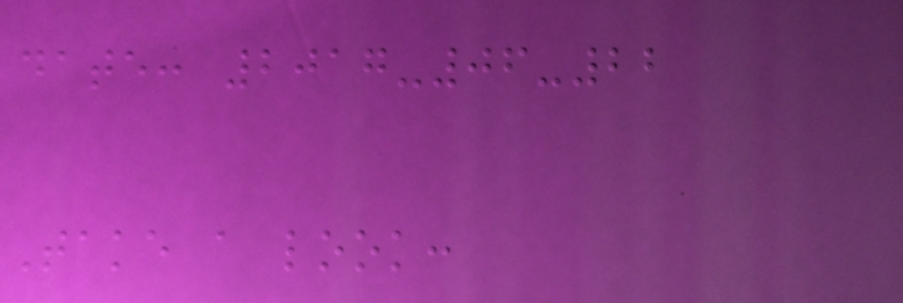date: 2017-06-22
Take a look:
